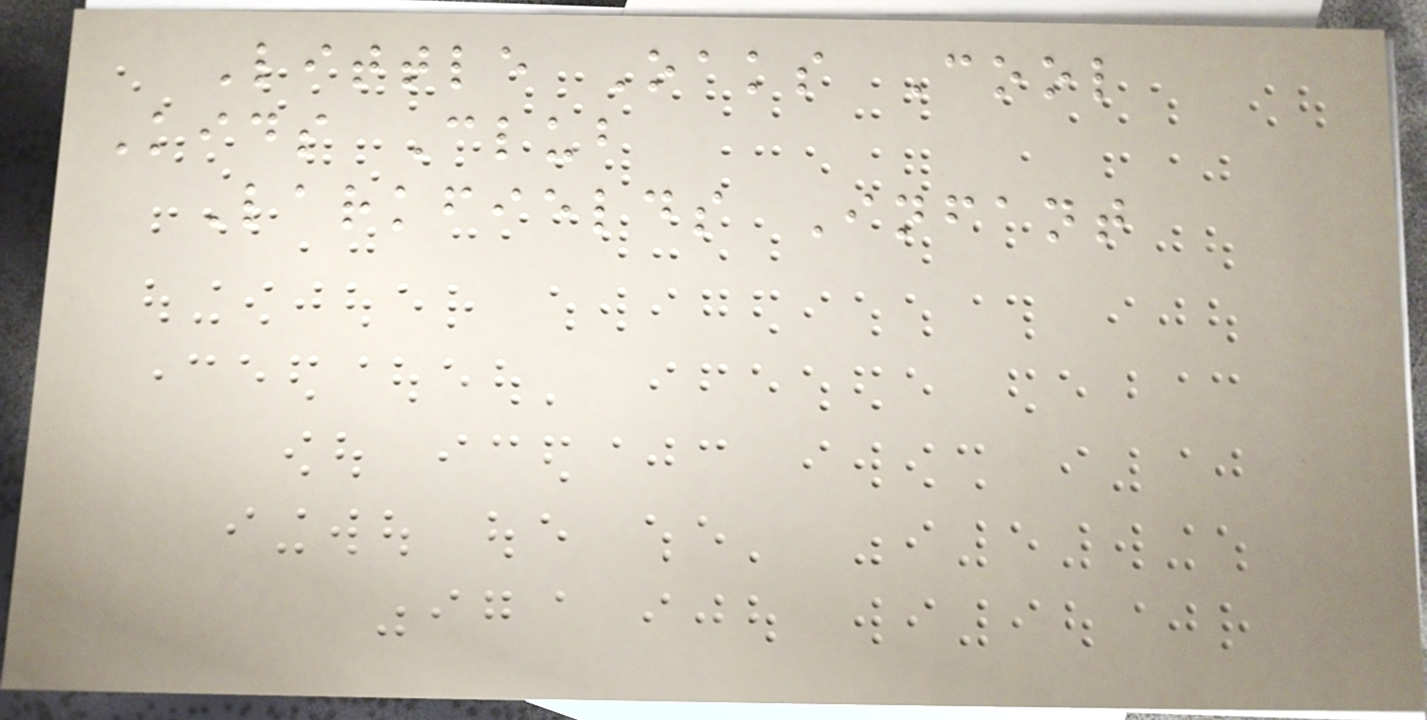Little Oaks Cool
Kids Club
Larkfields Infant
